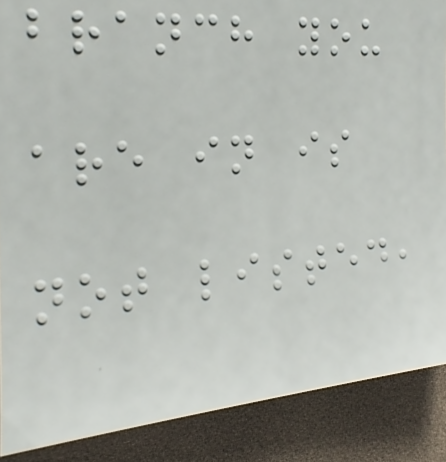branch you
are in is
not listed,
